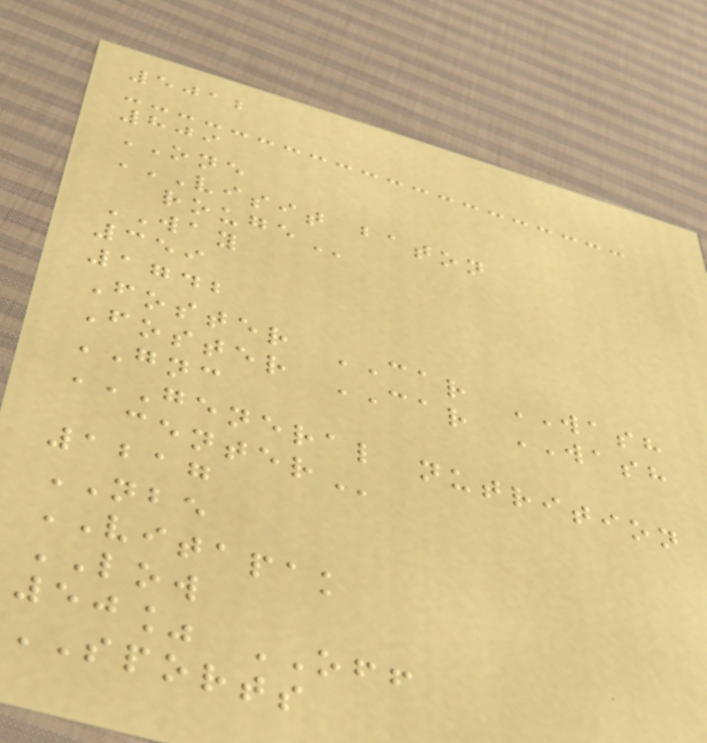5012
809
ONE
VISIT BATON
ROUGE
WAY
359
1742
Foster CAR WASH
Foster CAR WASH
GNC
GENERAL NUTRITION
CENTER
1217
NBE
VITAPAK
LOW
50% OFF
SPORTS
